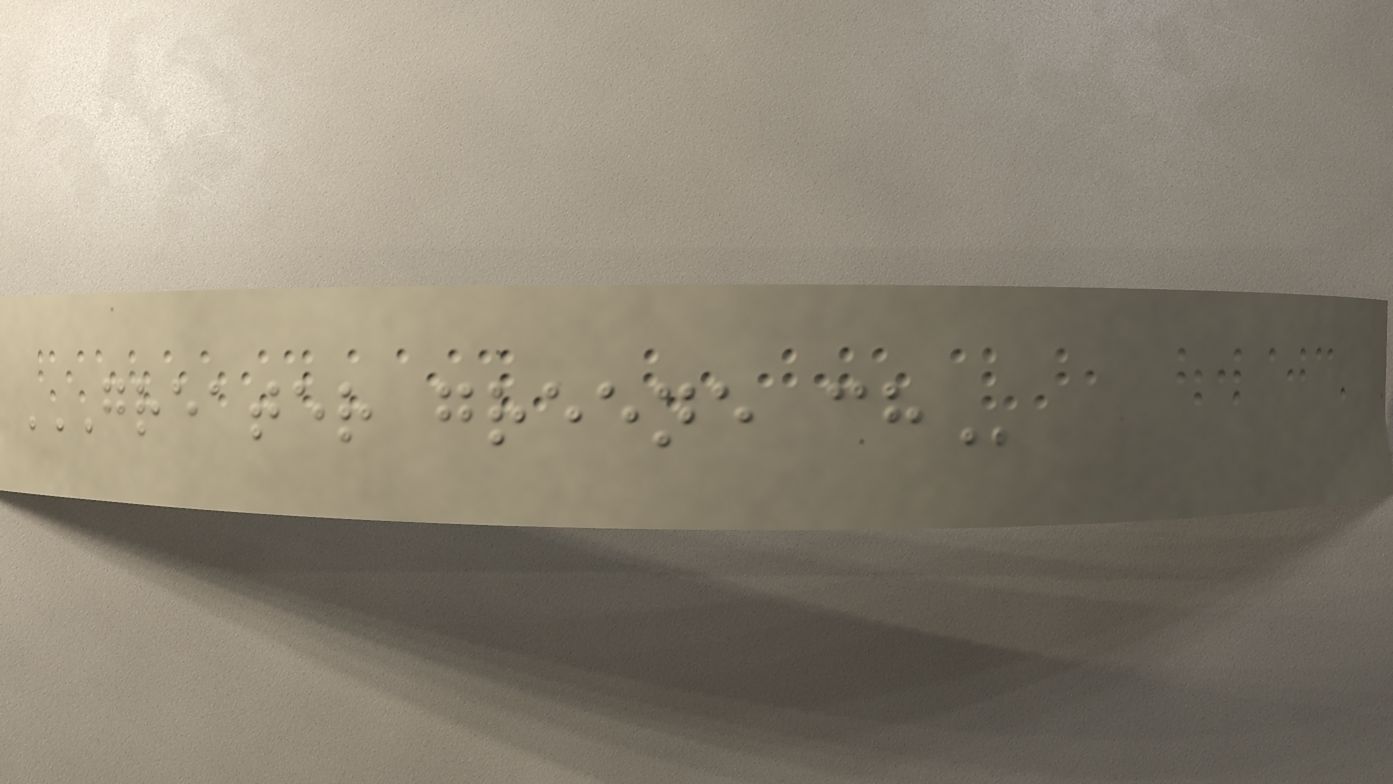GREATER GREENE CH
